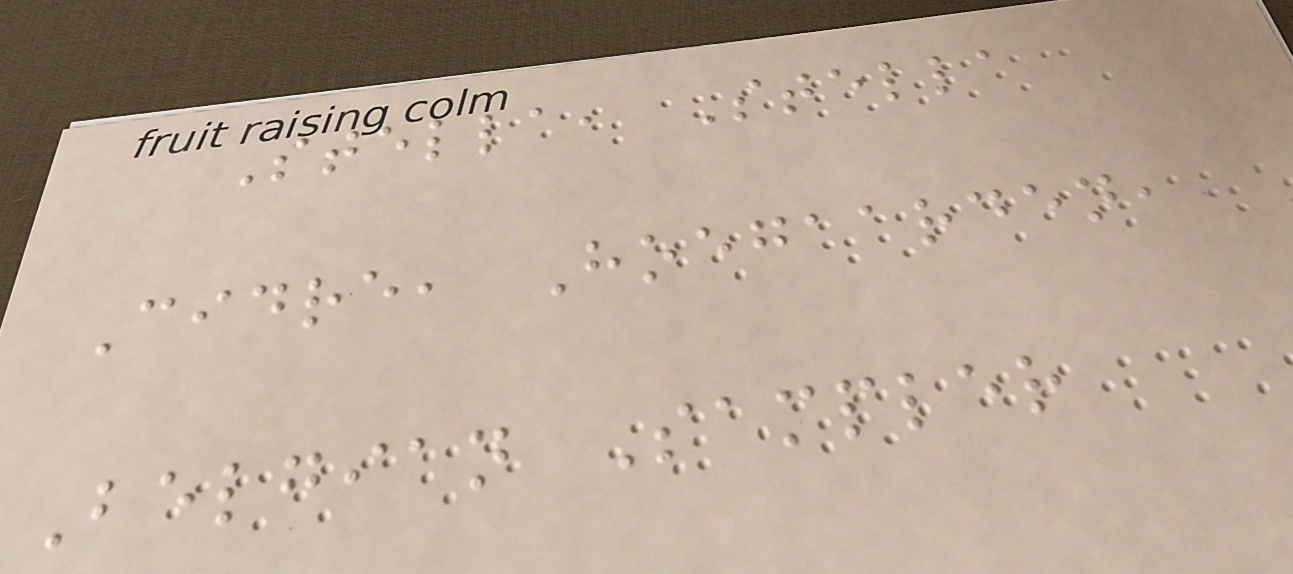Stella, Stella
Cidre, Hoegaarden,
Belgian Sampler
